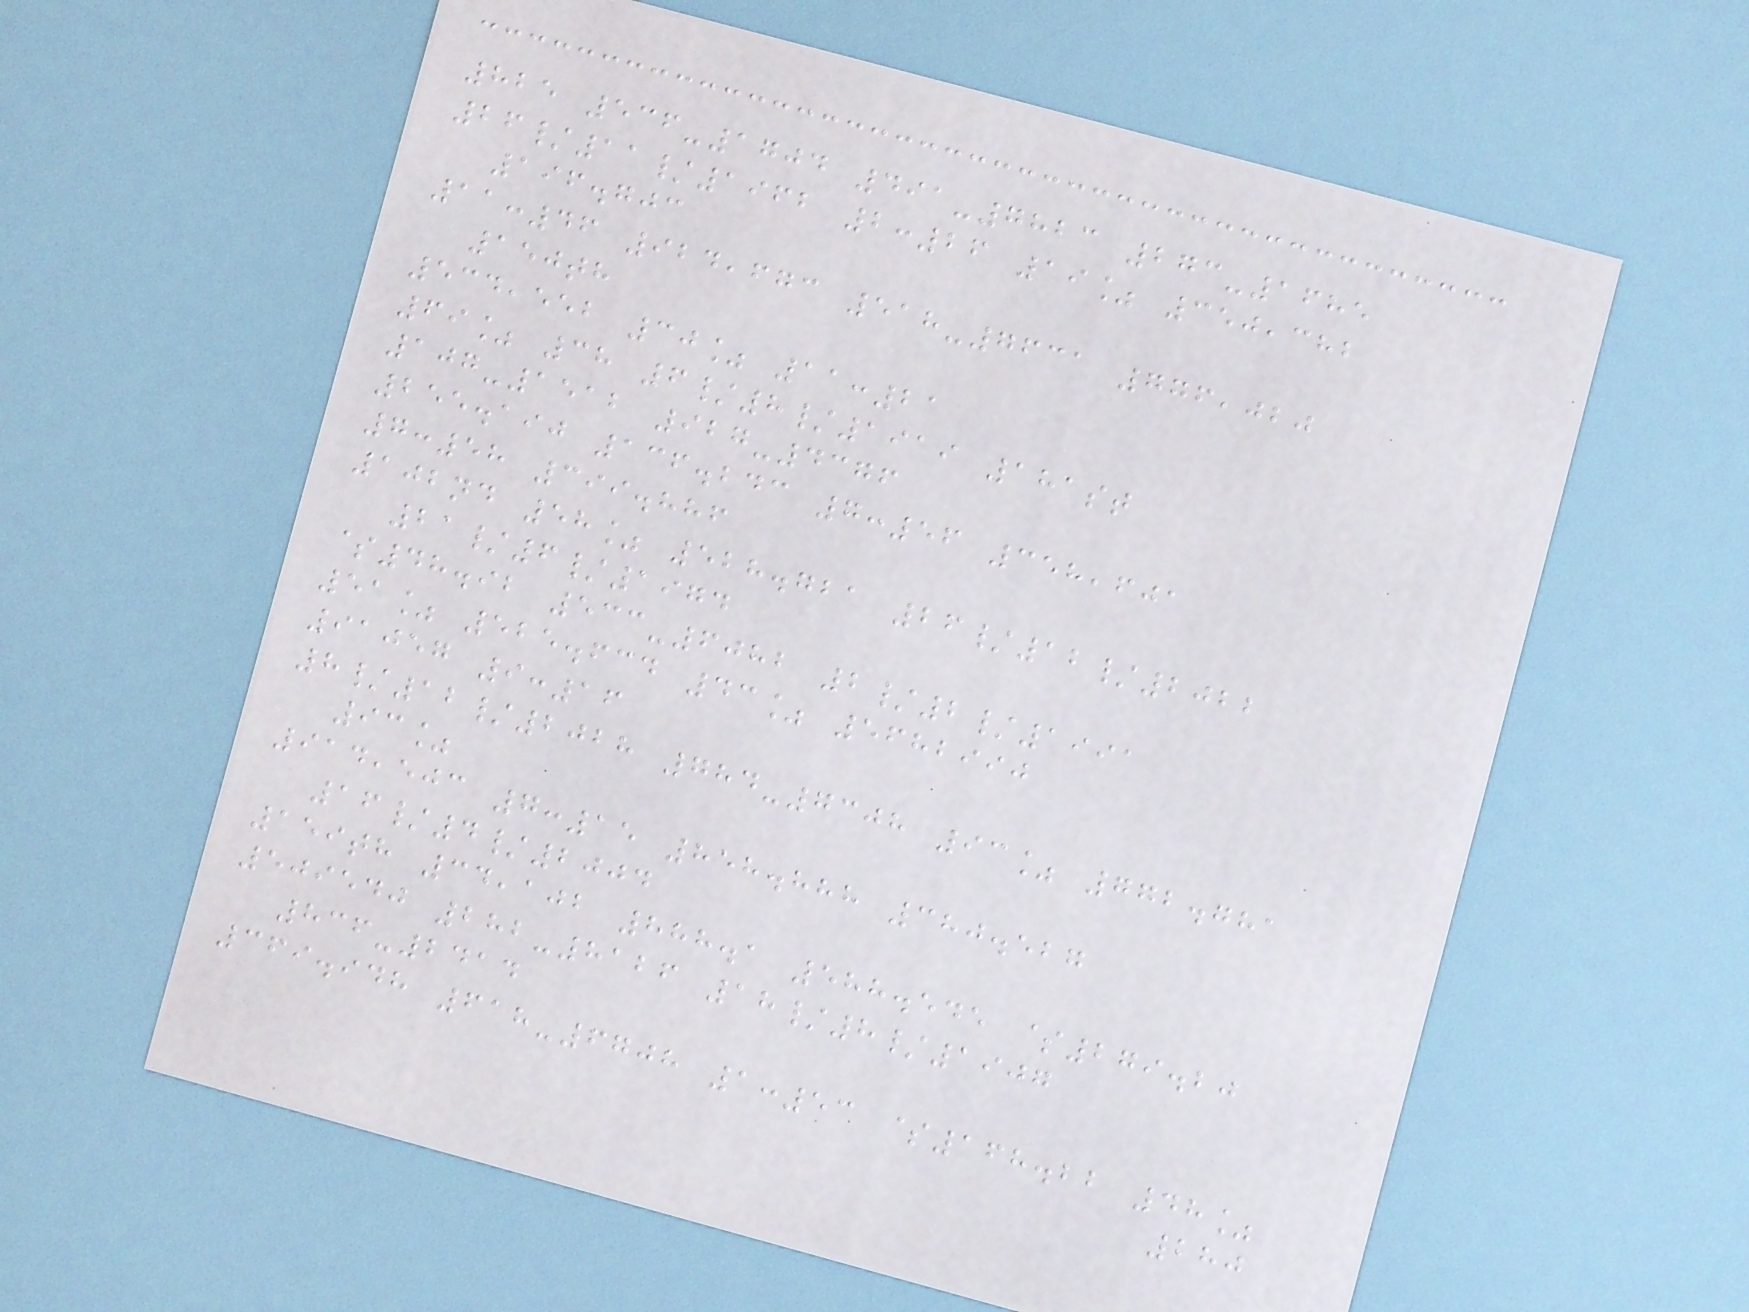825 536-1704 491-7823 273-1685
26/11/1962 2:26 19% 350,382
196.703
11:46 924,673 518-7631 776,020
150th
534,552 30% 11:21
69% 38 6/8/1919 181st
107-1512 927-4376
255.190 136.243 7:56 358,601
7:58 399.886
102nd 58% 528.721 26/12/2022
21/6/1974
$48.92 533-6082 2/2/1991
51% 525.634 43% 5682990
91057 9:16
8/12/2028 784-7308 93% 772.781
93%
914,503 7:15 858.888 380.527
16/4/2004
159th 34,102 888.1 588.545 $279.20
509540 282-8126 18/8/1907
836-2414
369.948 618-6708 1:53 $168.22 48%
280
